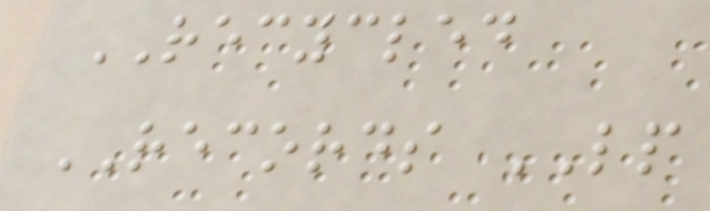RECYCLED
RECORDS LP
